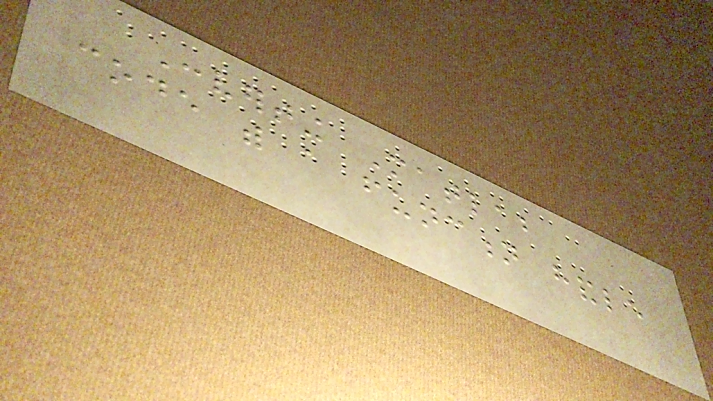Converting Matlab
code with a function handle
